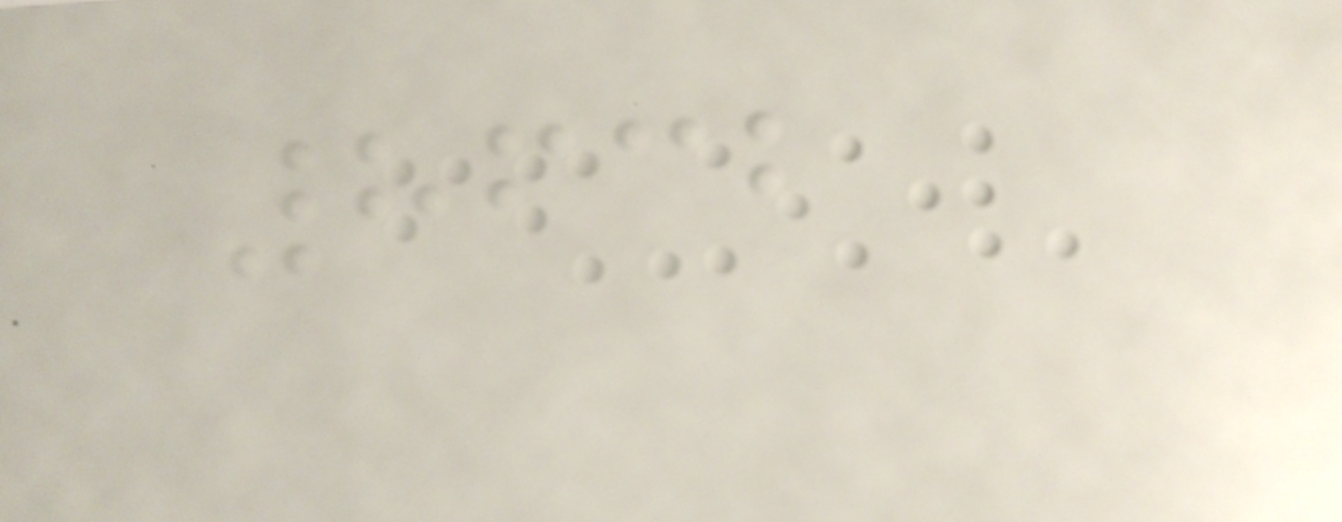8632
